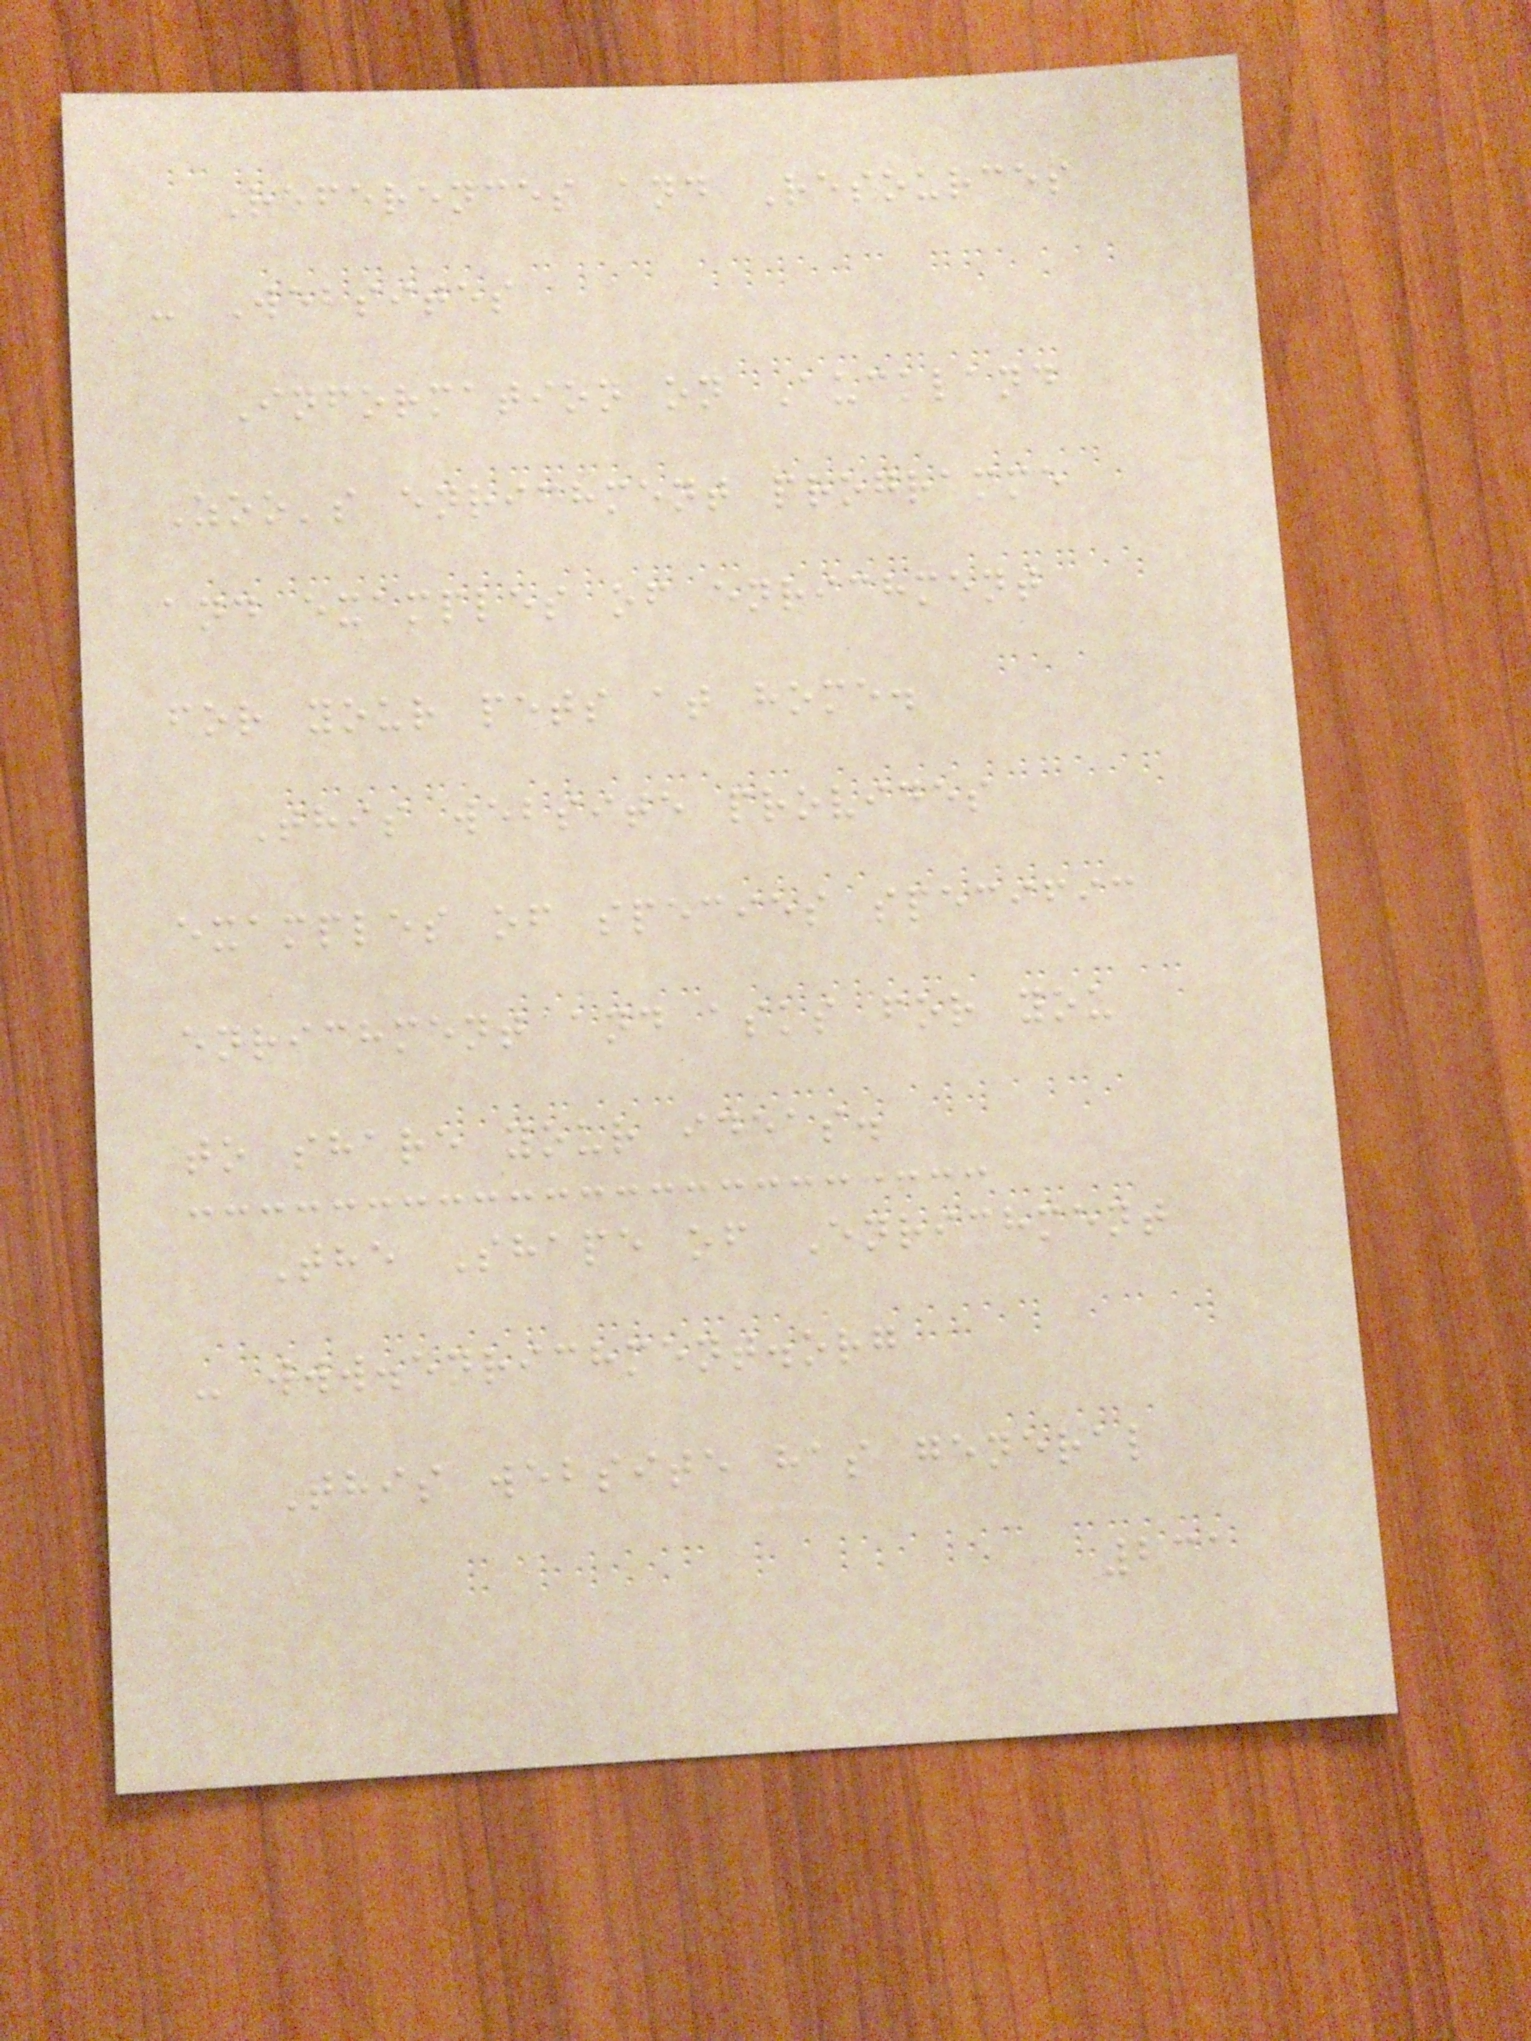References and Resources
- Websites
Information on Auckland
Zoo's enrichment programme
and examples of enrichment
for your pets at home.
This website provides
examples of species specific
enrichment and asks for you
to share your ideas.
The Shape of Enrichment
- www.enrichment.org
This website has general
231
